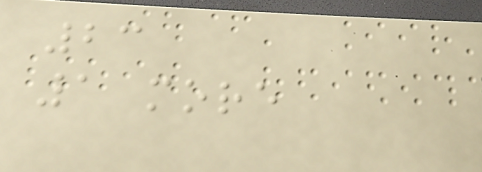23
1 more
